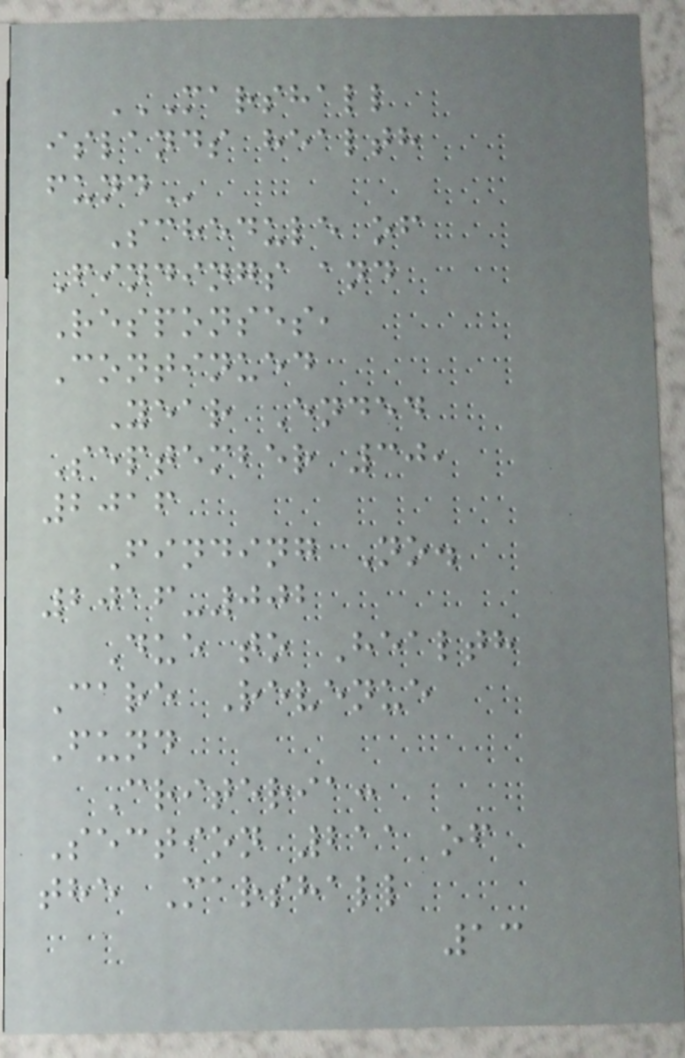MARSHALL
ISLANDS HEALTH
FUND
Schedule of
Findings and
Responses,
Continued
Year Ended
September 30,
2016
Finding No.
2016-002
Due to Health
Care Revenue
Fund
Criteria:
Section 211 of
the Marshall
13
